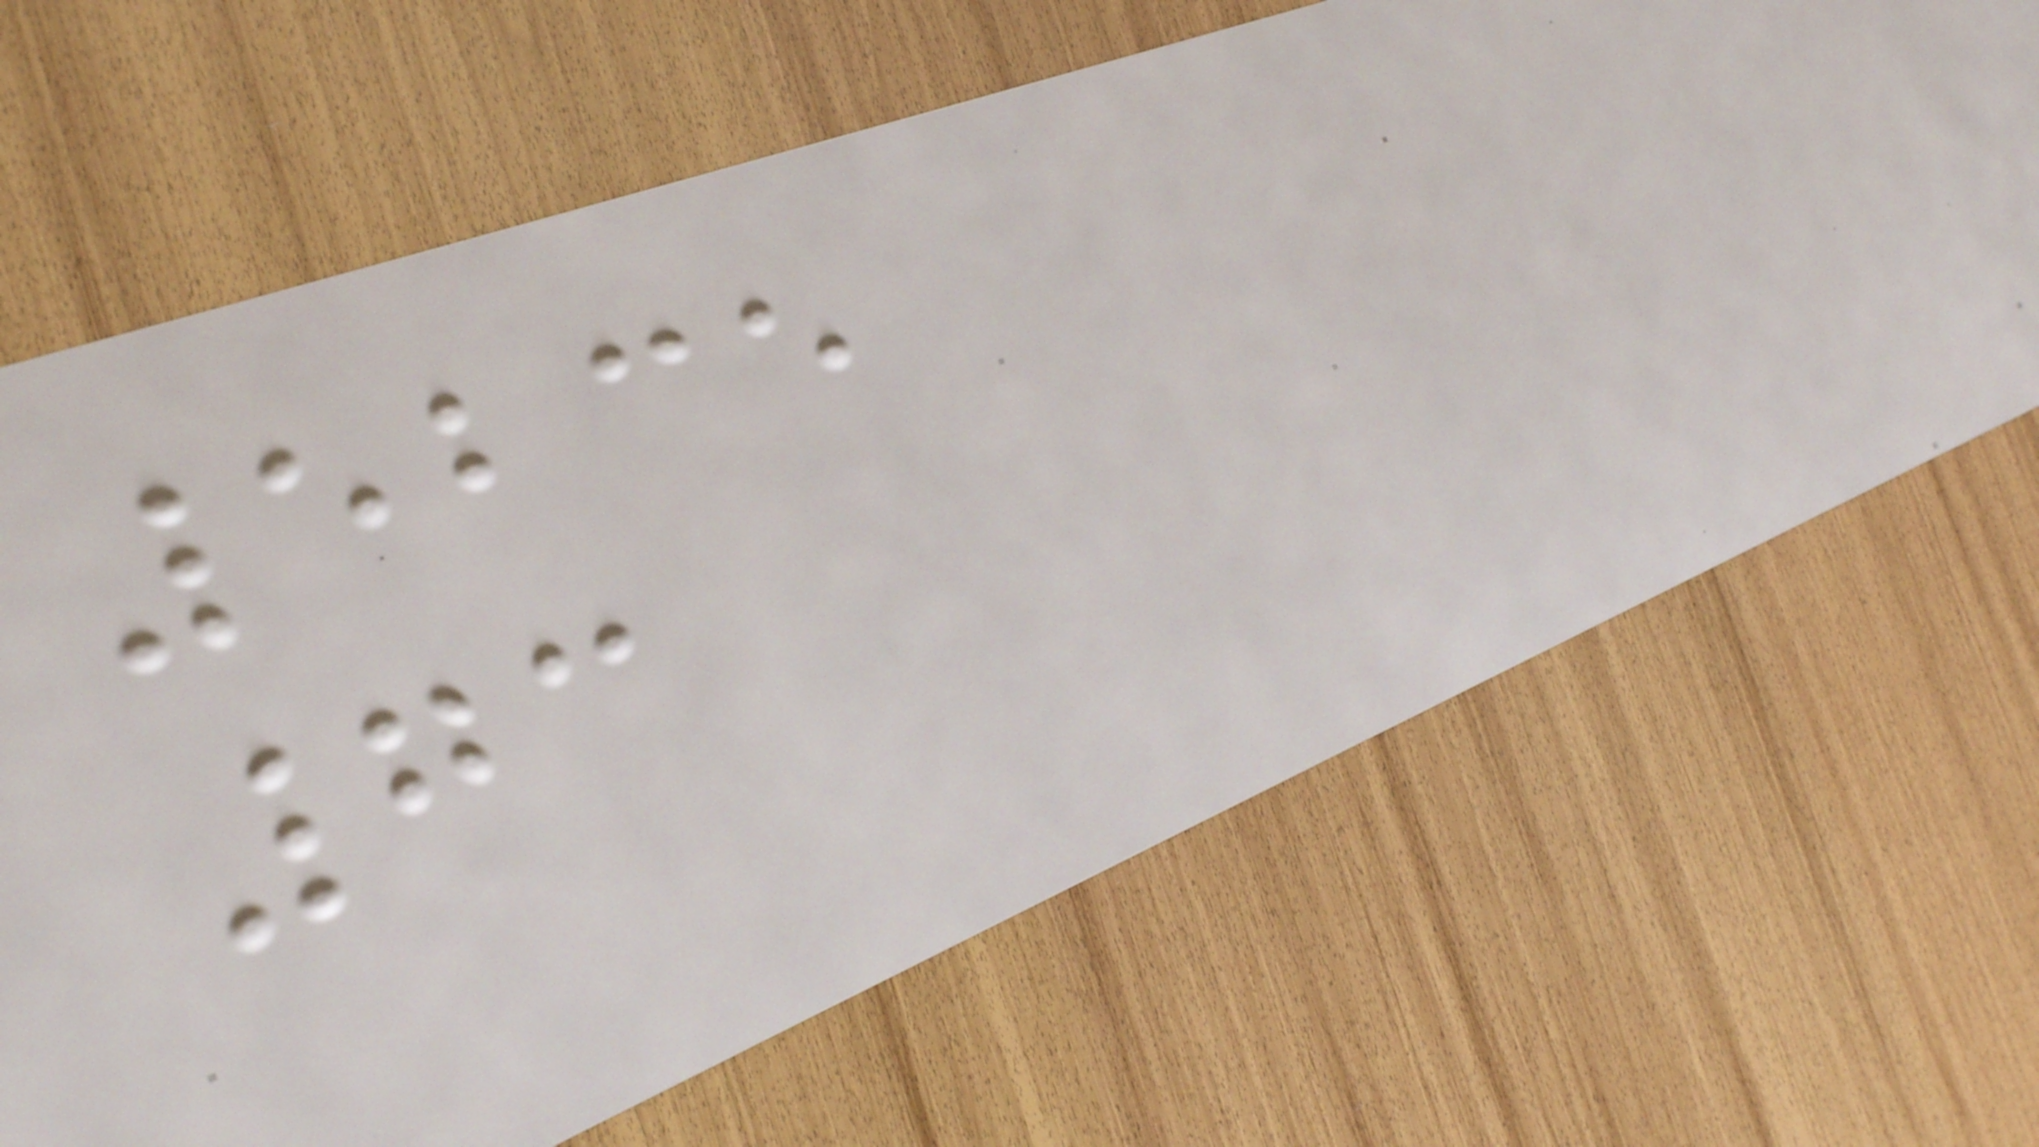5235
73
